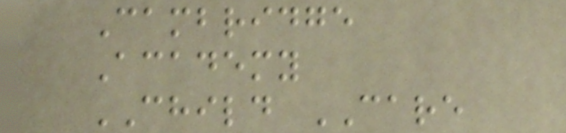Cambridge
Academy
CHILD CARE
